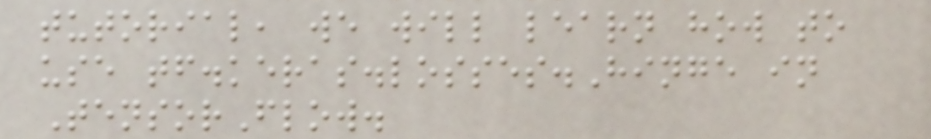tutorial, we will learn how to
use tf.keras.losses.Hinge in
TensorFlow.
